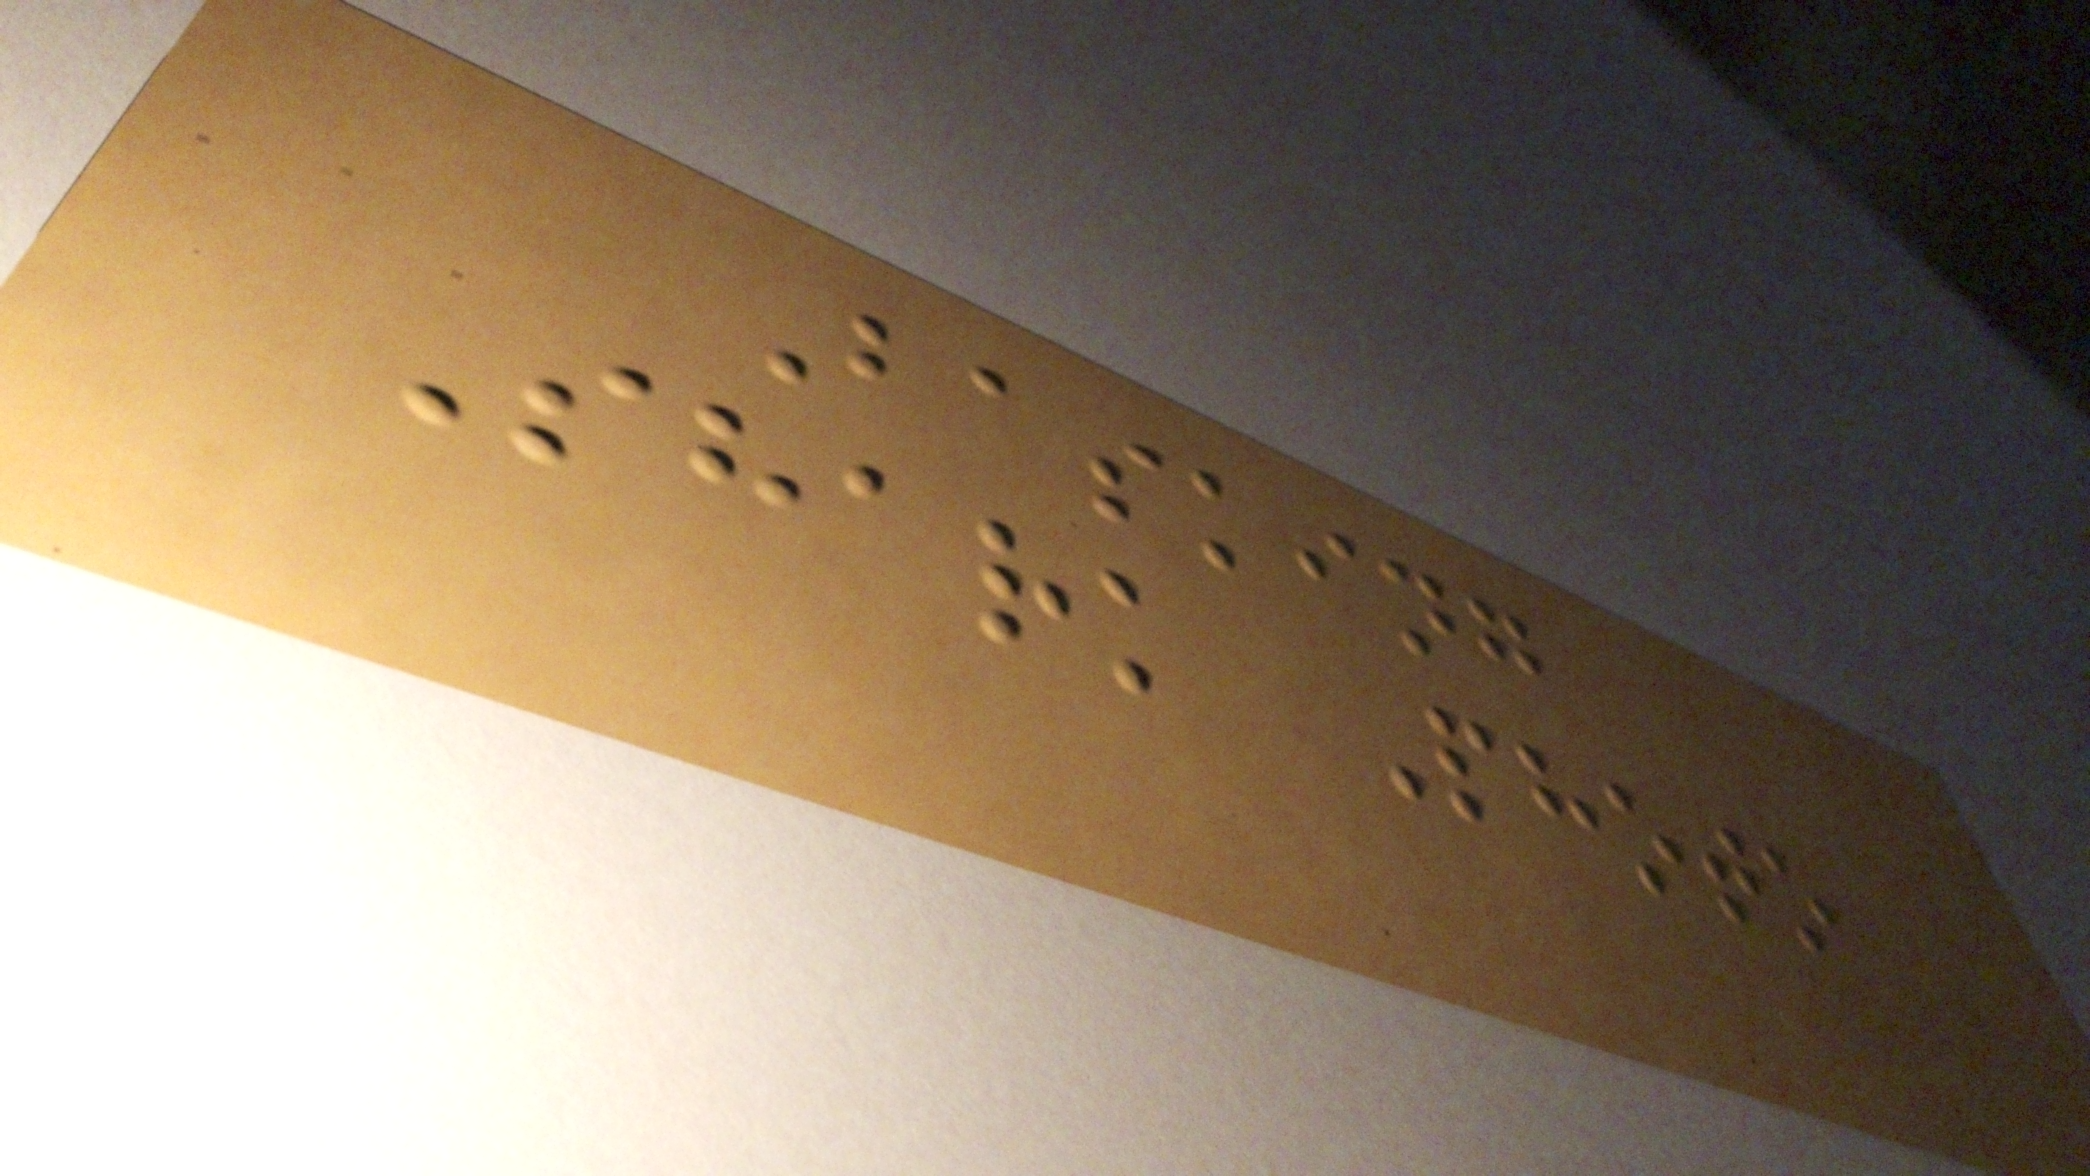Basking
Shark Photo
